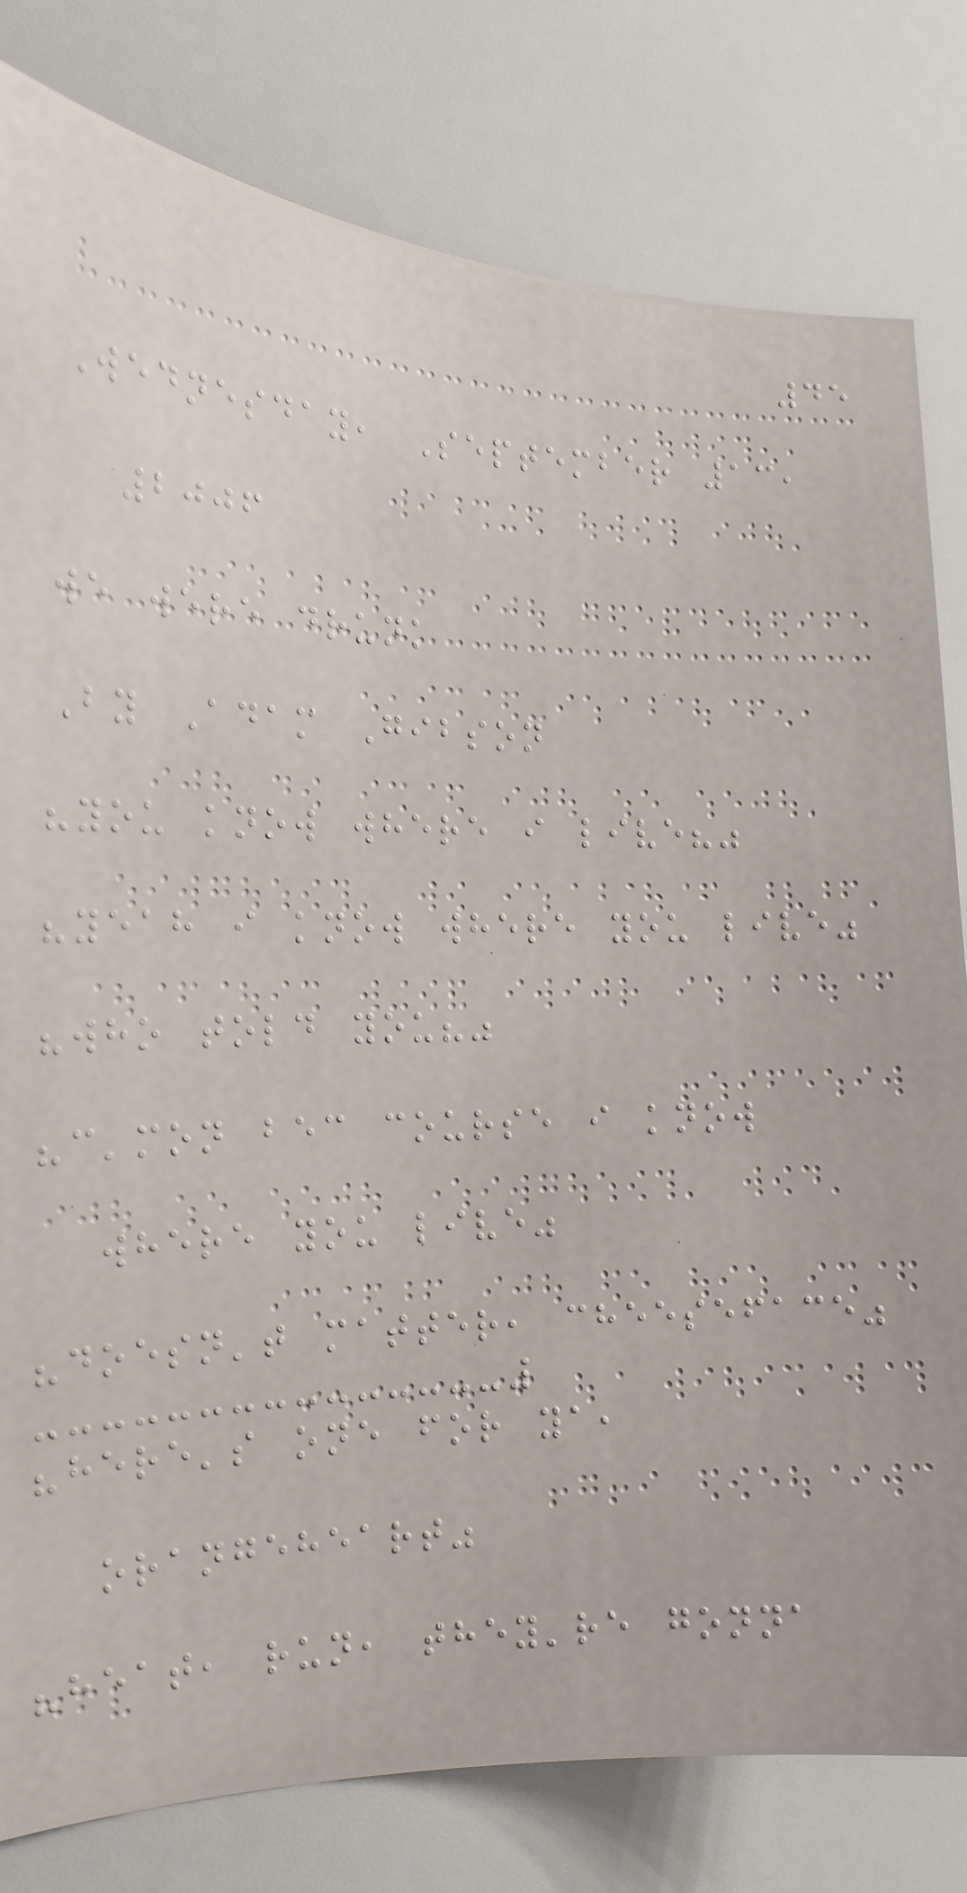45
Wednesday, September 13,
2006
we were drunk
By Adam Gibson
"you know where i live?"
"yeah i know where you live"
"who told you?"
"c'mon bec course i know
where you live"
"doesn't matter, cheeseface"
"here's one for ya,
orangeheart"
"heat, run, they're gonna
